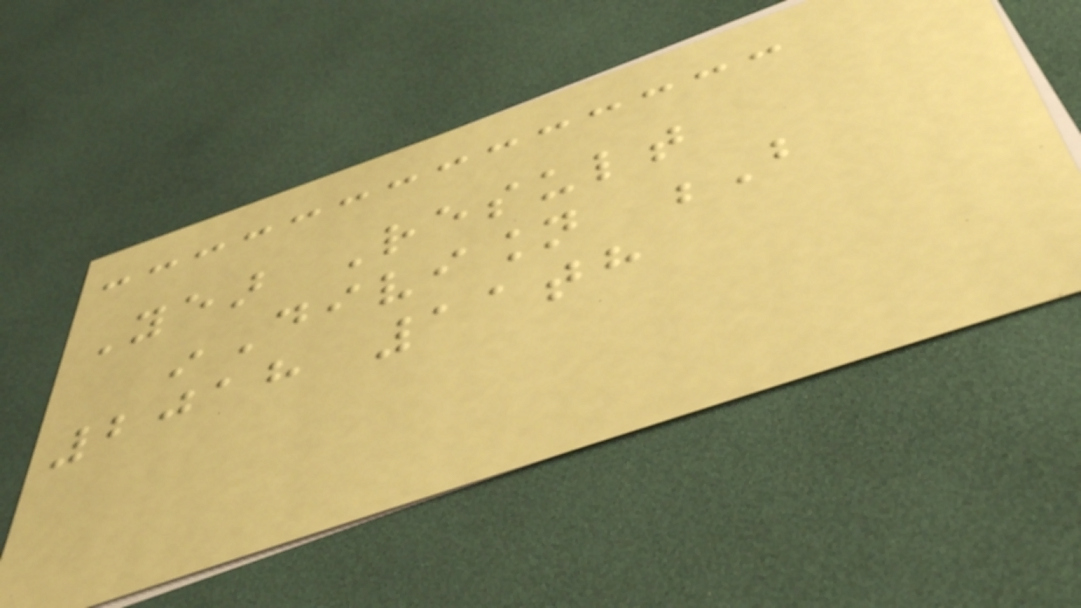Year Result
inDivision B
2018 11th
